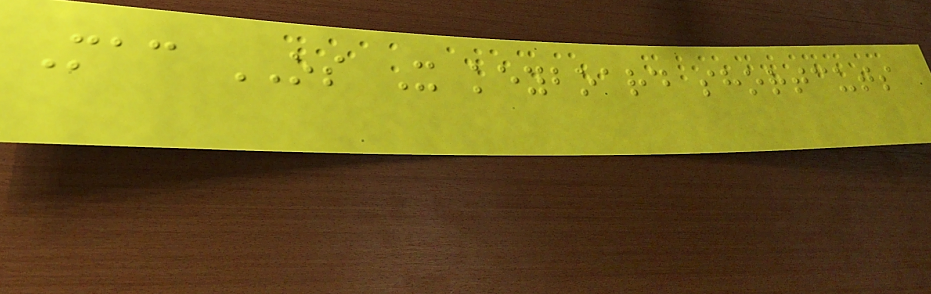Mac OS X keyboard shortcuts
